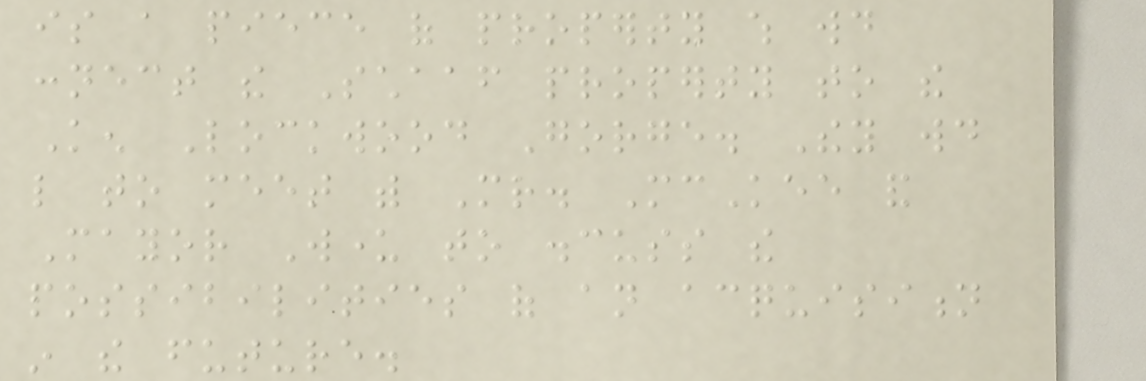is a piece of property which would
connect the Schaaf property to the
Ken Lockwood Gorge. They would
like to meet with Mr. McKee and
Mayor Wunder to discuss the
possibilities of an acquisition
in the future.
